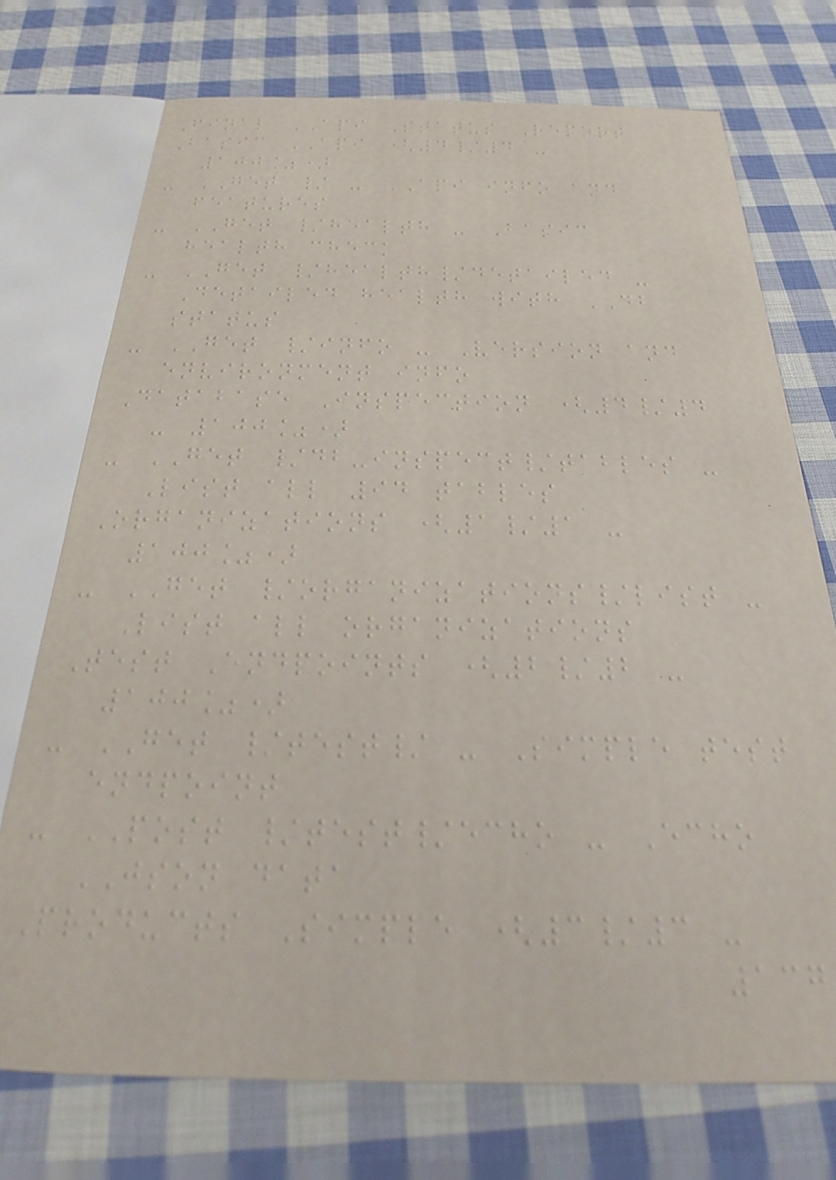Final API Status Report
Basic API (4/4 -
100%)
- GET / - API info and
features
- GET /health - Basic
health check
- GET /health/detailed -
Detailed health with DB
status
- GET /info - Version and
environment info
Database Inspection (4/4
- 100%)
- GET /db-inspect/tables -
List all 94 tables
Organizations (1/1 -
100%)
- GET /organizations/list -
List all organizations
Test Endpoints (2/2 -
100%)
- GET /test/ - Simple test
endpoint
- POST /test/echo - Echo
JSON data
Products Simple (3/3 -
137
